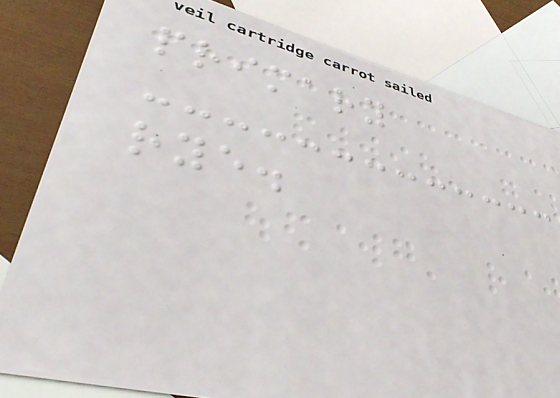primary
rye.
